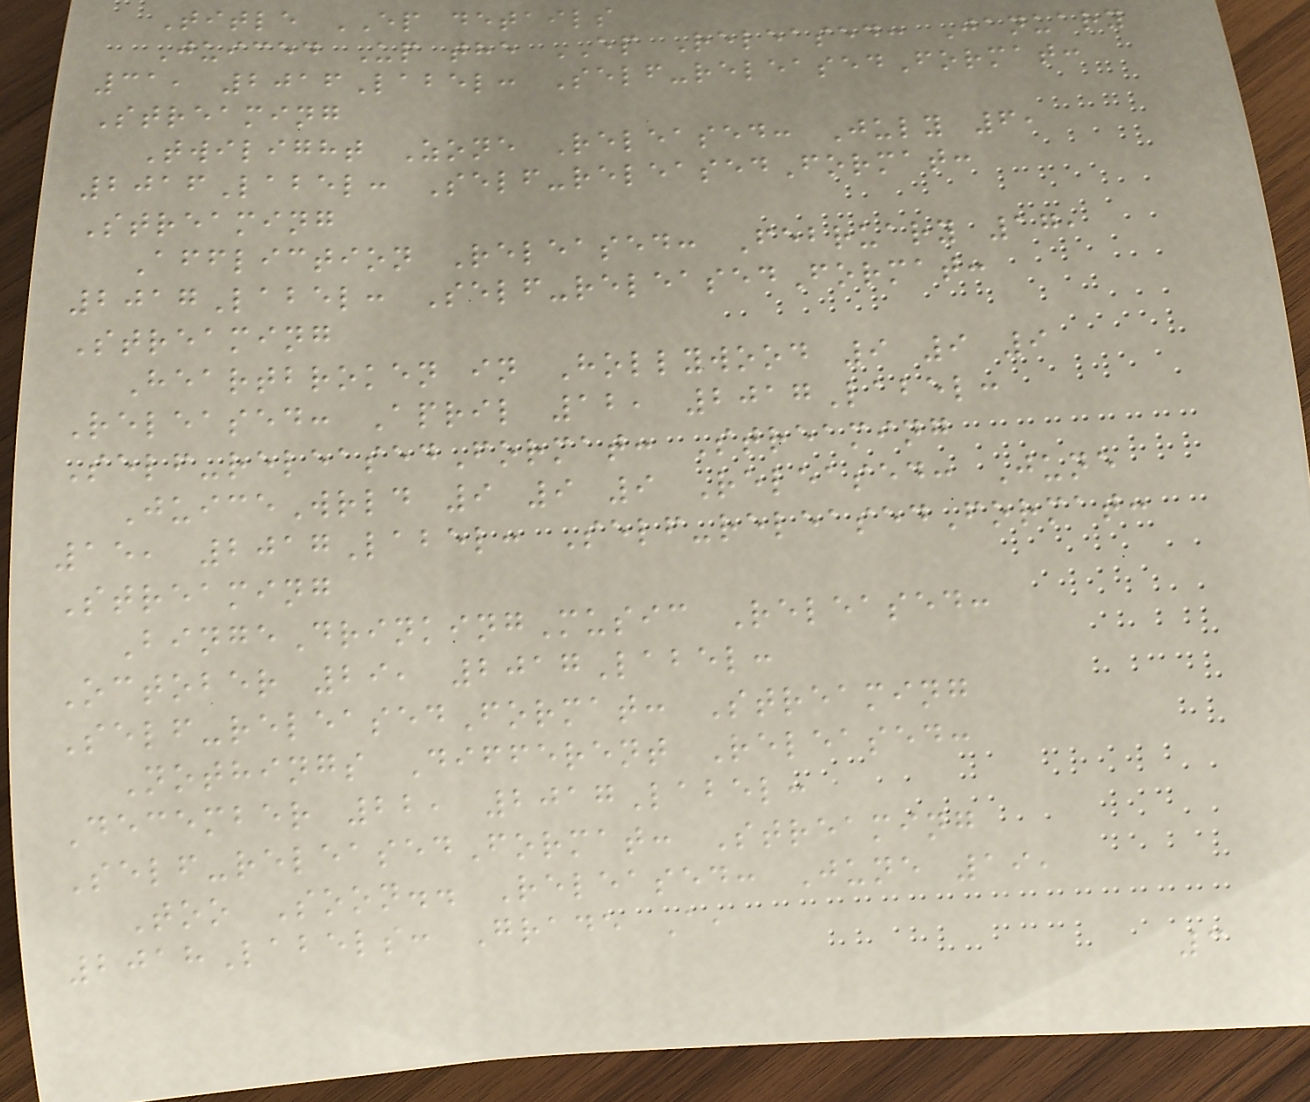Title EP details
Juiced Up the EP Released: January
31, 2016Label: Self-releasedFormat:
Streaming
Twilight Zone Released: July 6,
2016Label: Self-releasedFormat:
Streaming
Affliction Released: February 17,
2017Label: Self-releasedFormat:
Streaming
Heartbroken in Hollywood 9 9 9
Released: April 12, 2017Label:
Self-releasedFormat: Streaming
JuiceWrld 9 9 9 Released: June
15, 2017Label: Self-releasedFormat:
Streaming
BingeDrinkingMusic Released:
October 29, 2017Label:
Self-releasedFormat: Streaming
Nothings Different Released:
December 22, 2017Label:
Self-releasedFormat: Streaming
Too Soon.. Released: June 19,
2018Labels: Grade A,
3
